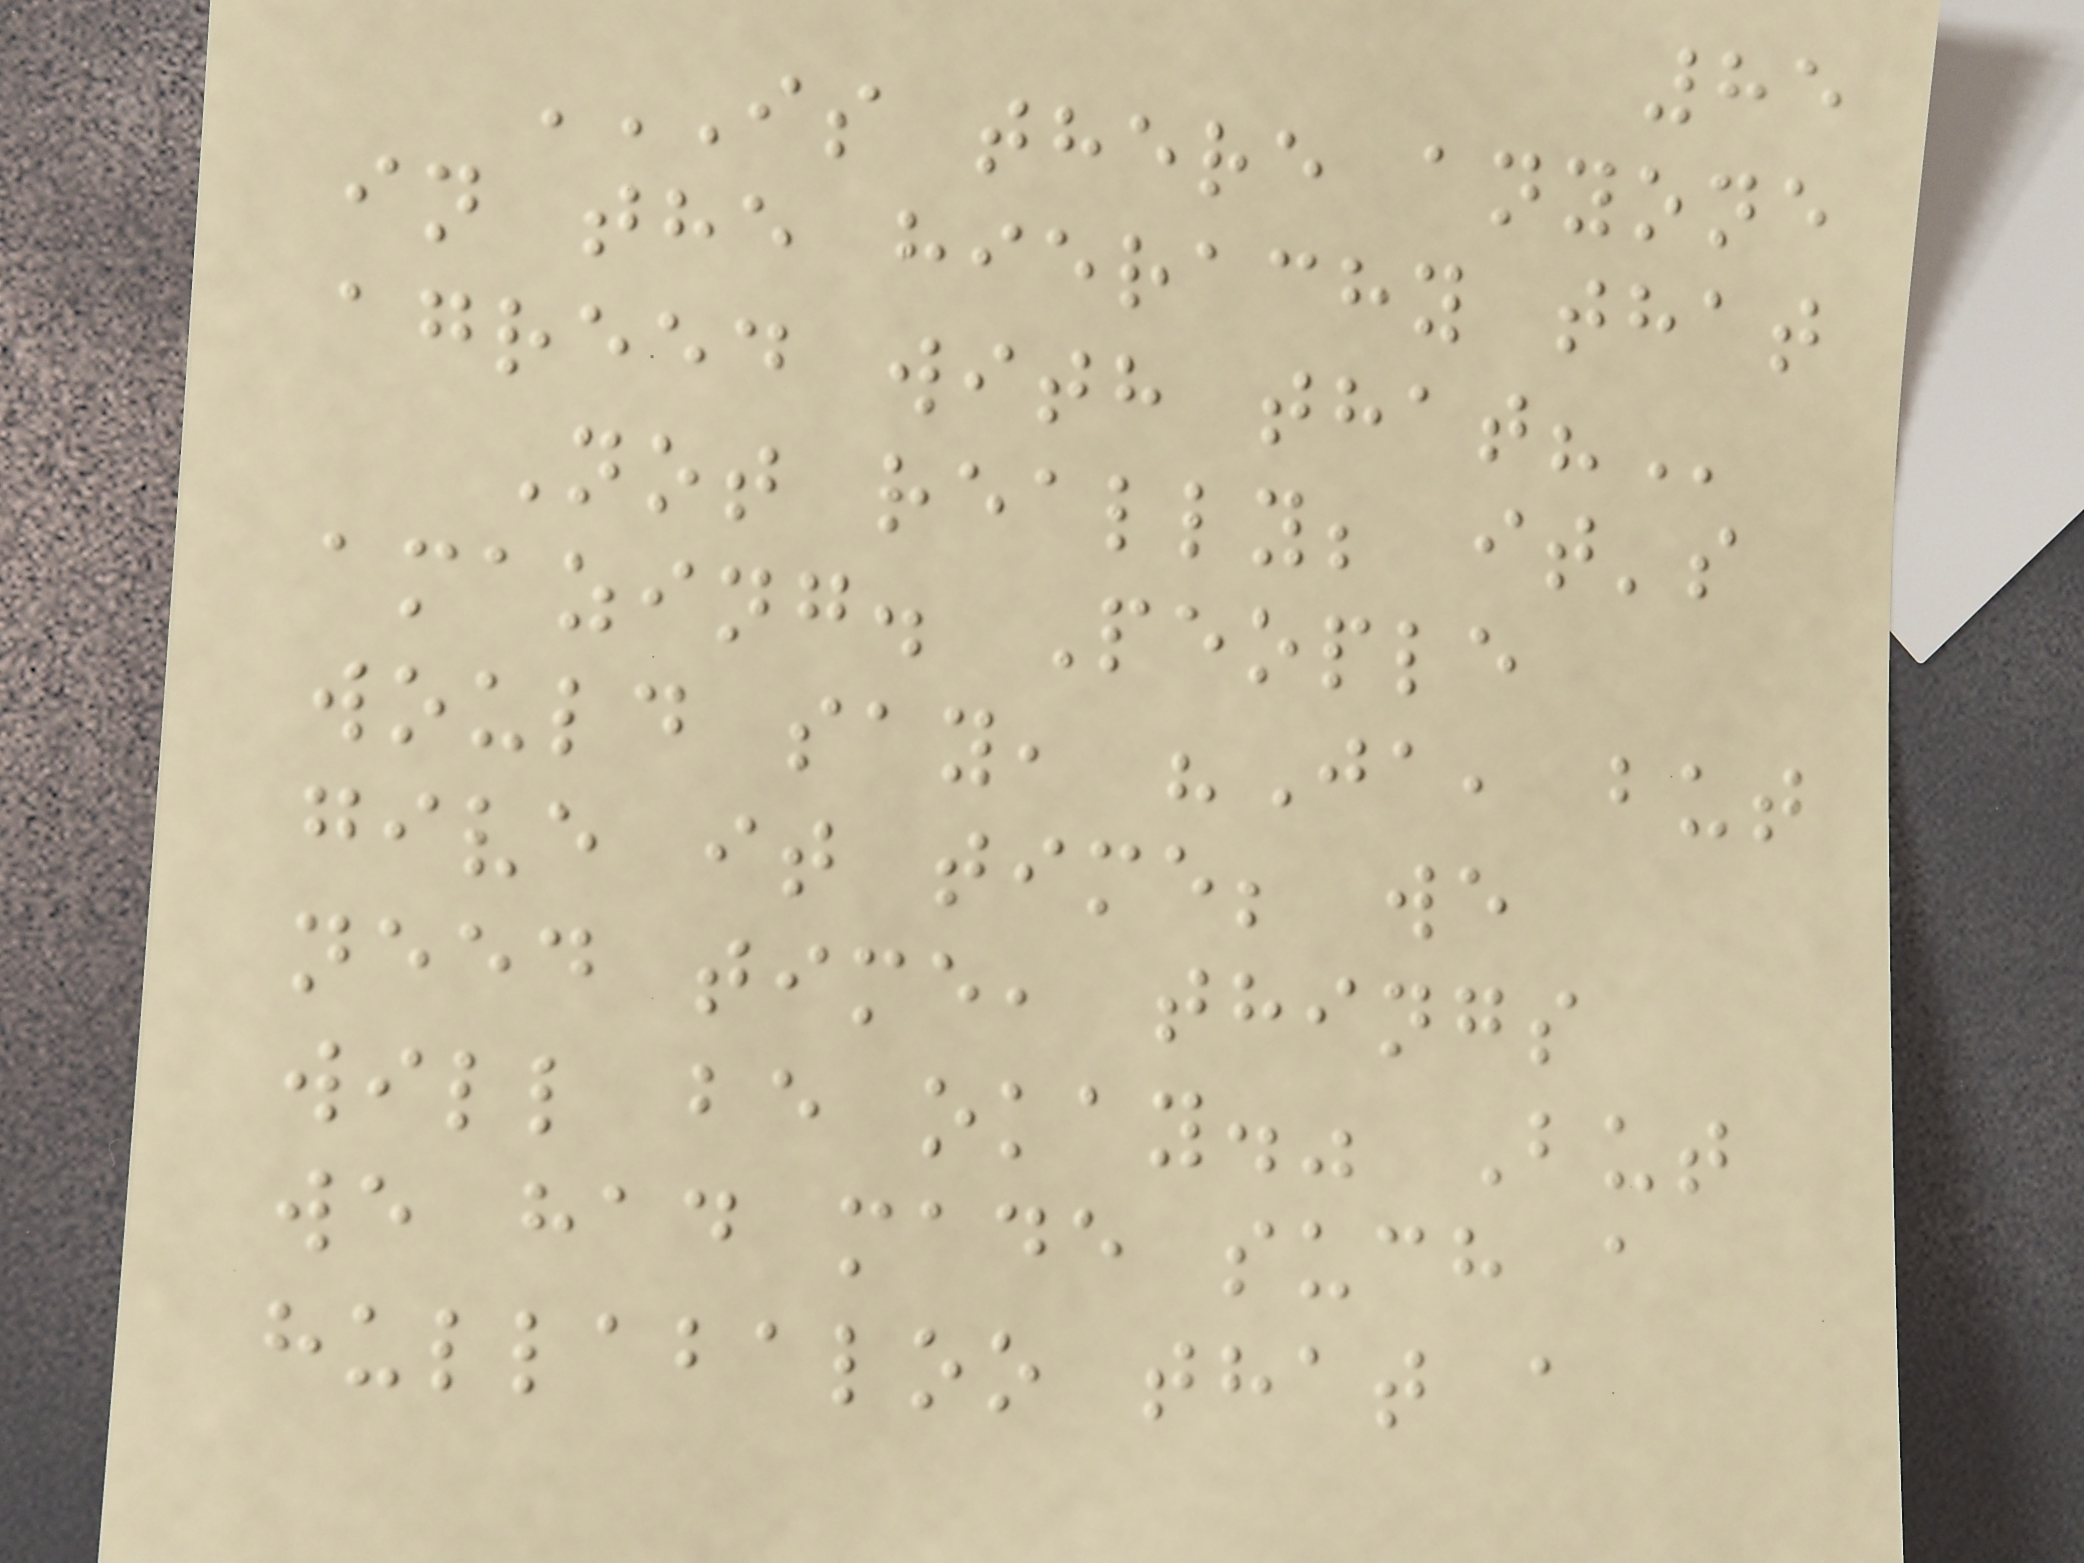85
IS THERE ANYONE
IN THE HIERACHY THAT
AGREED WITH THAT?
Not really; it's
amazing. People
would say, "Ja, but
give it time; we
need time, things
will be okay." But
we had made such a
hullabaloo that a
